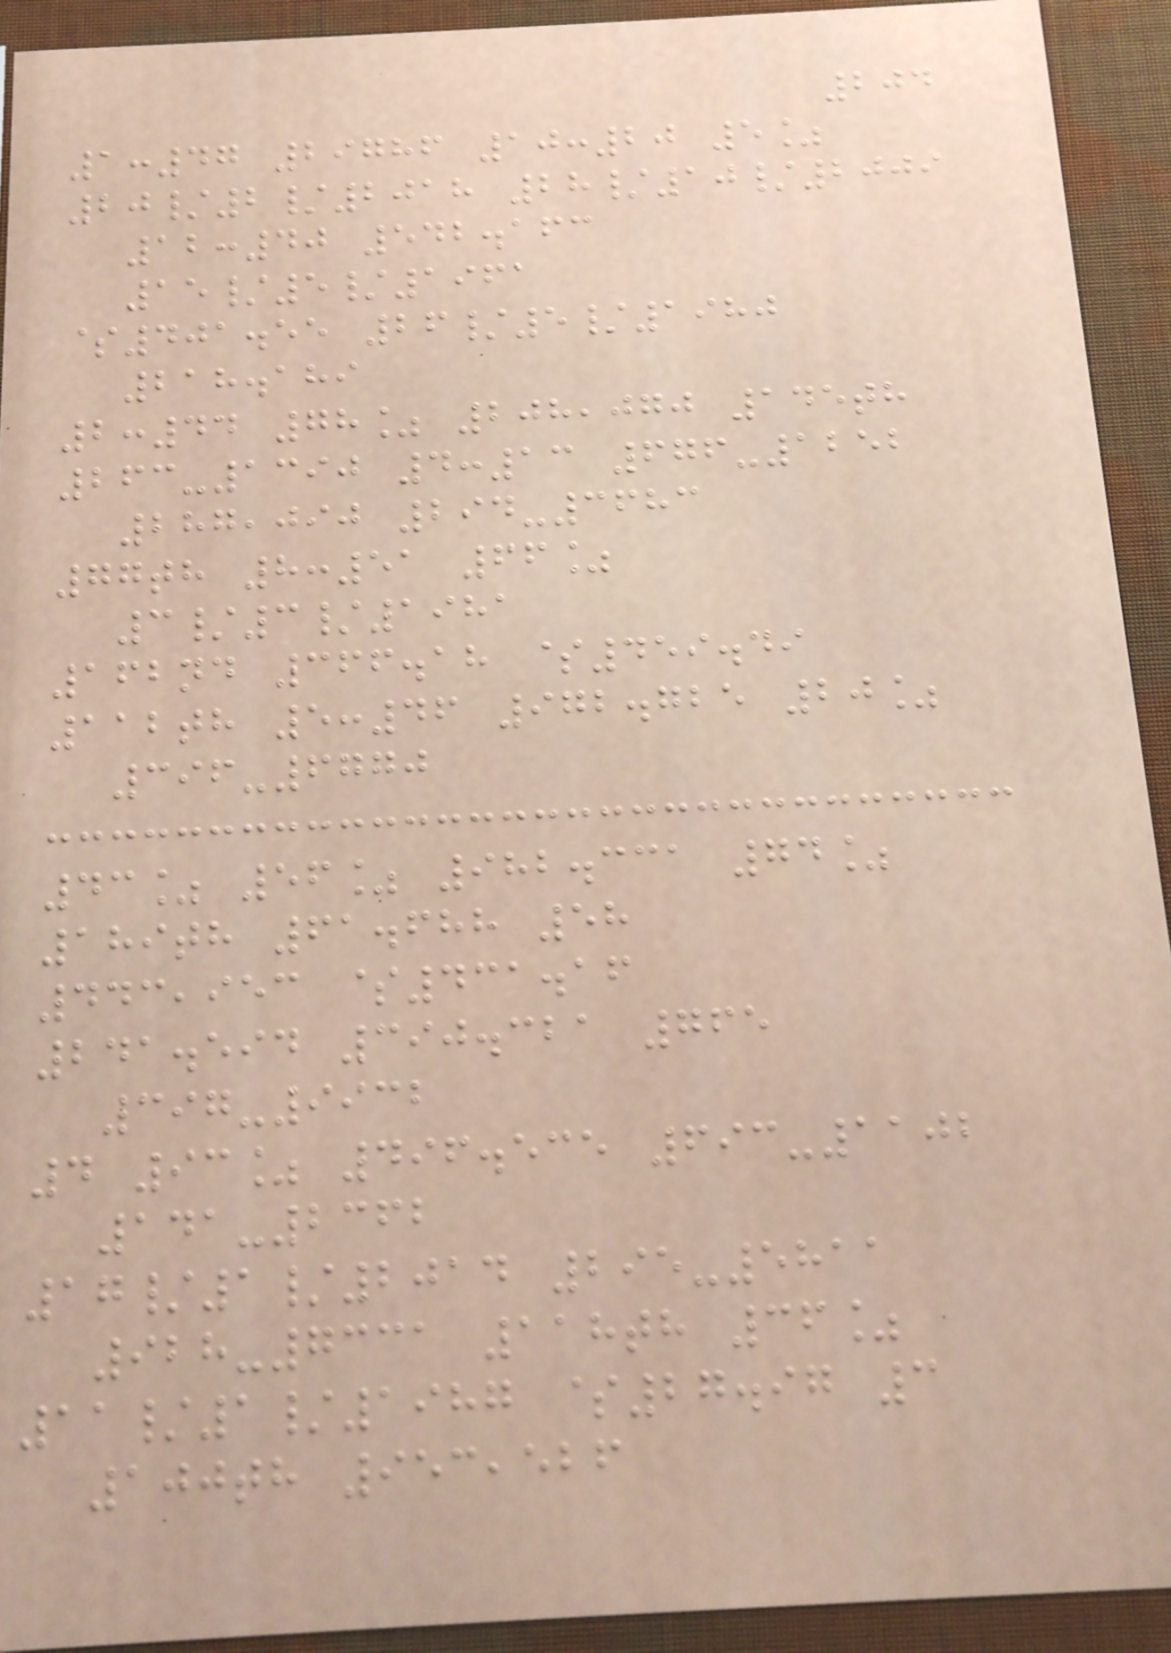204
1:47 29786 10:20 5%
20/2/2018 28/10/2009
12:40 542.163
15/5/1961
$401.55 26/5/1980
218.189
2:44 78% 208,070 145th
263-1390 4:13 676-1252
287,090 294-3683
77th 8:51 66%
3/3/1981
162nd 366.18 $459.49
112th 5:46 972.725 20%
396-6770
43% 56% 982.331 74%
189th 61.688 58
443,953 $431.16
241.594 390.321 765
397-9932
4 93% 496.535 693-1102
141-2362
17/1/2014 295-5811
928-7331 118th 36%
11/1/1987 $27.97 3
100th 953,526
